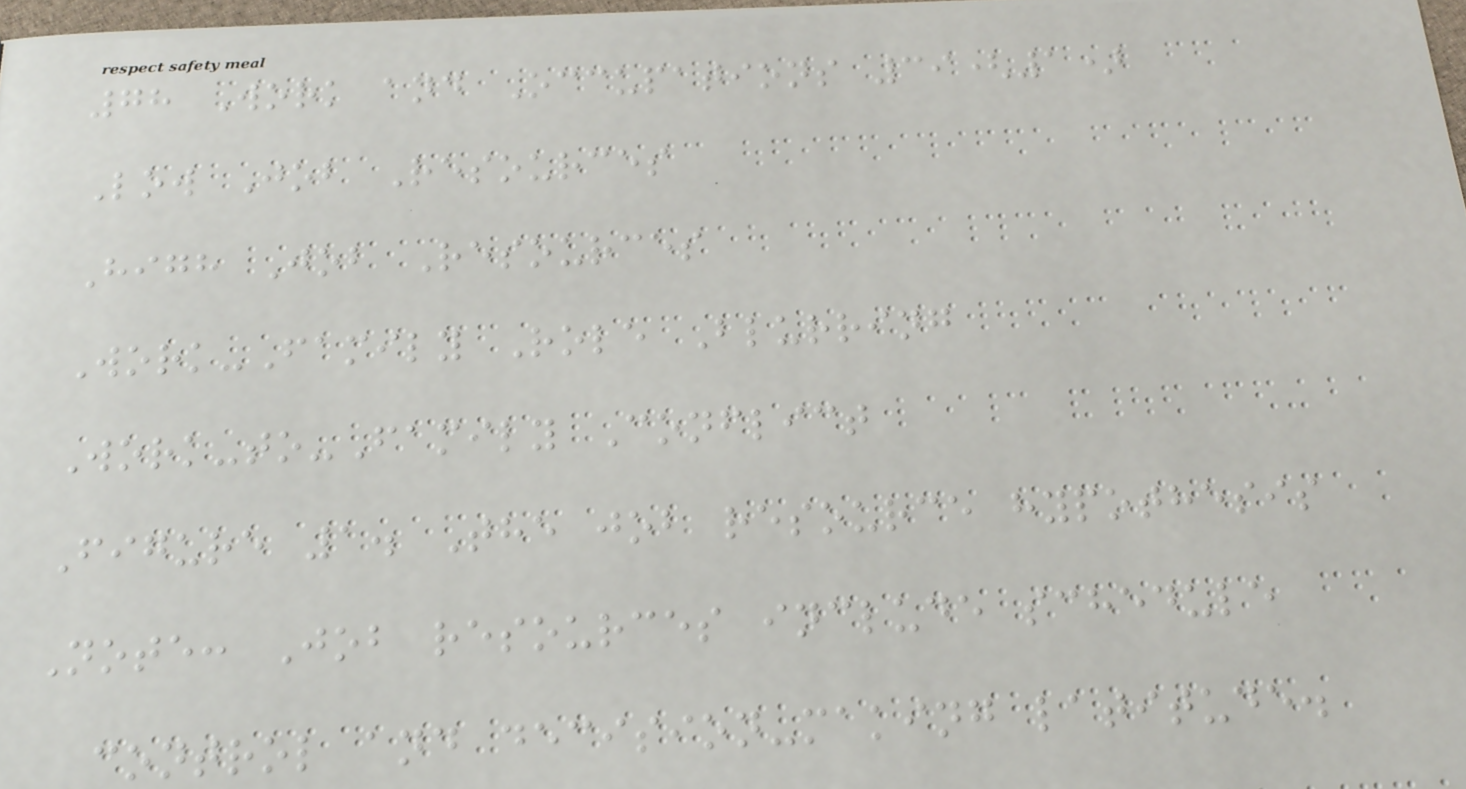78 Work and Occupations 39(1)
Low Job Resources
High Job Resources
Work-Family Role Blurring
Work-to-Family Conflict
Figure 1. The job resource hypothesis
Note: Job resources include schedule
control and decision-making latitude.
